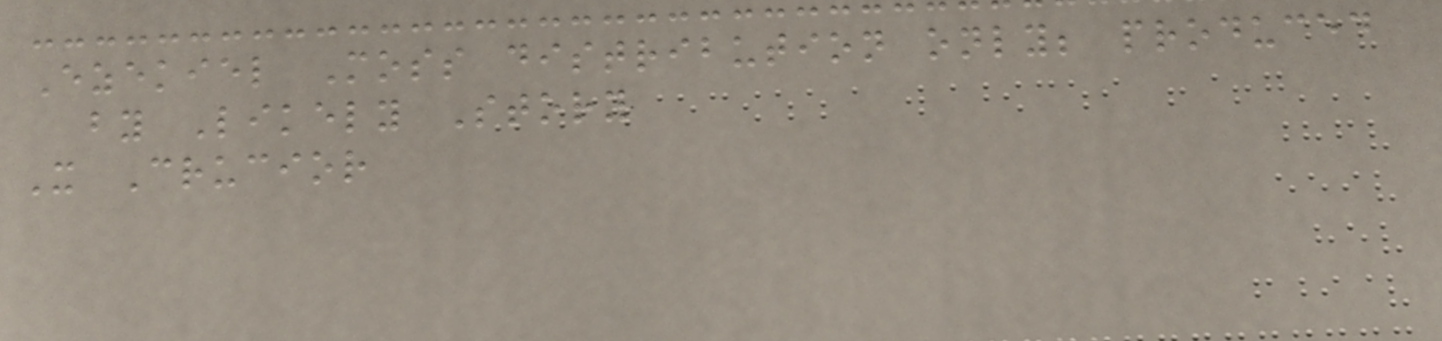Ezekiel Moss distribution only; produced
by Likely Story
X Crucior
